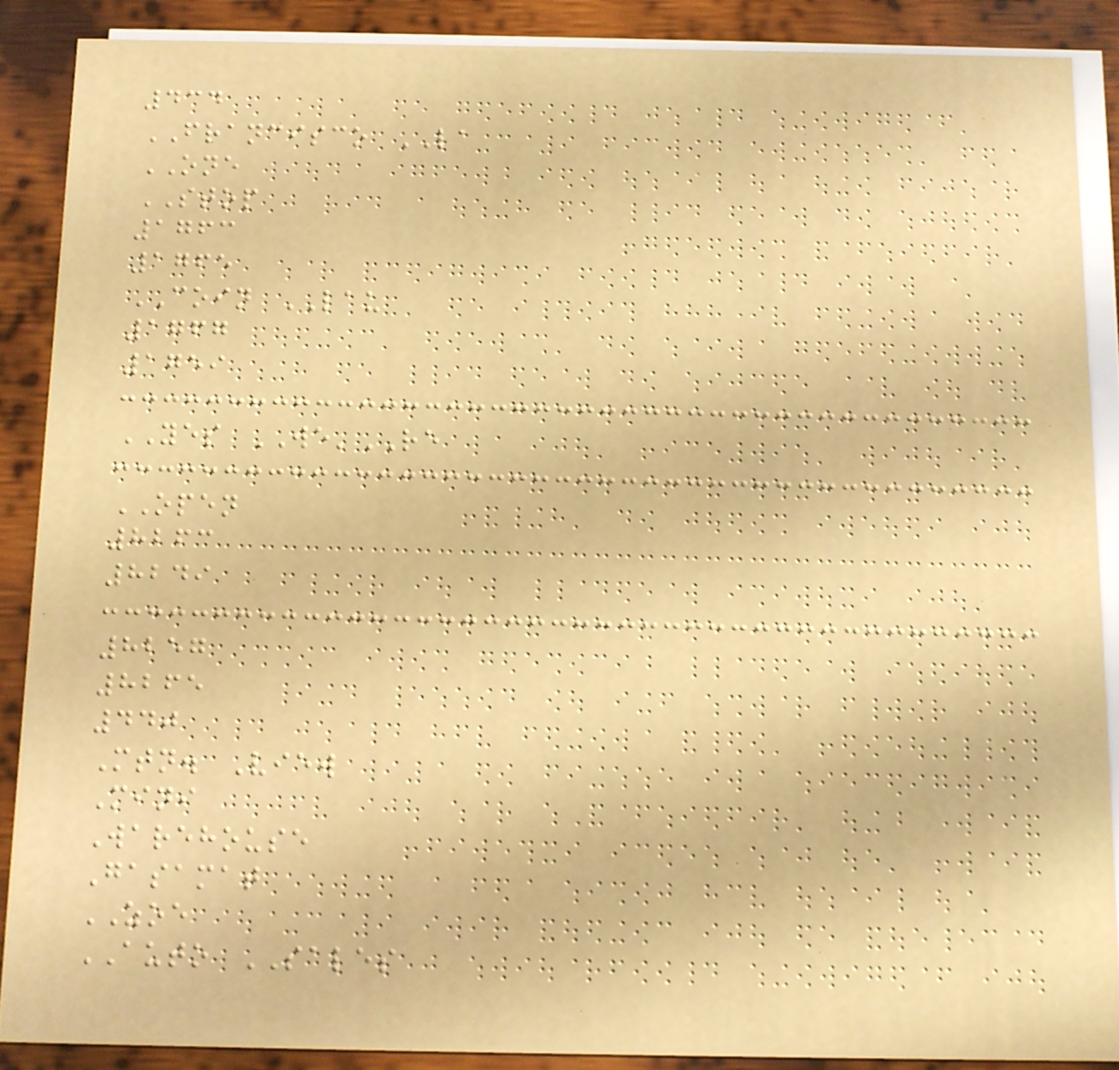434
FRANCISCO LA
ONE
STOP
1763
1765
COIN LAU
1767
1759
YES WE'RE
OPEN
8263
8249
8257
8265
440
Mtn. View
Mini
Warehouse
Gasamat
ZOE
AUTO SALES
